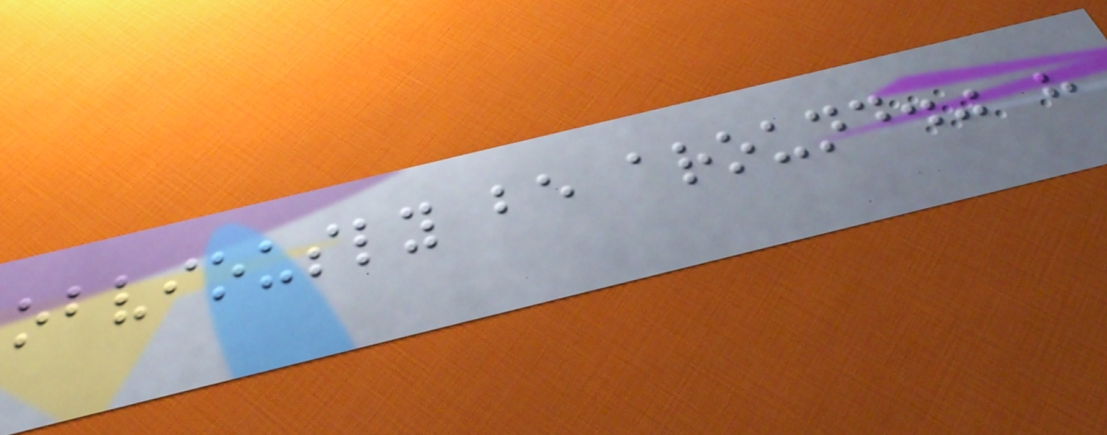obviously be around." "
